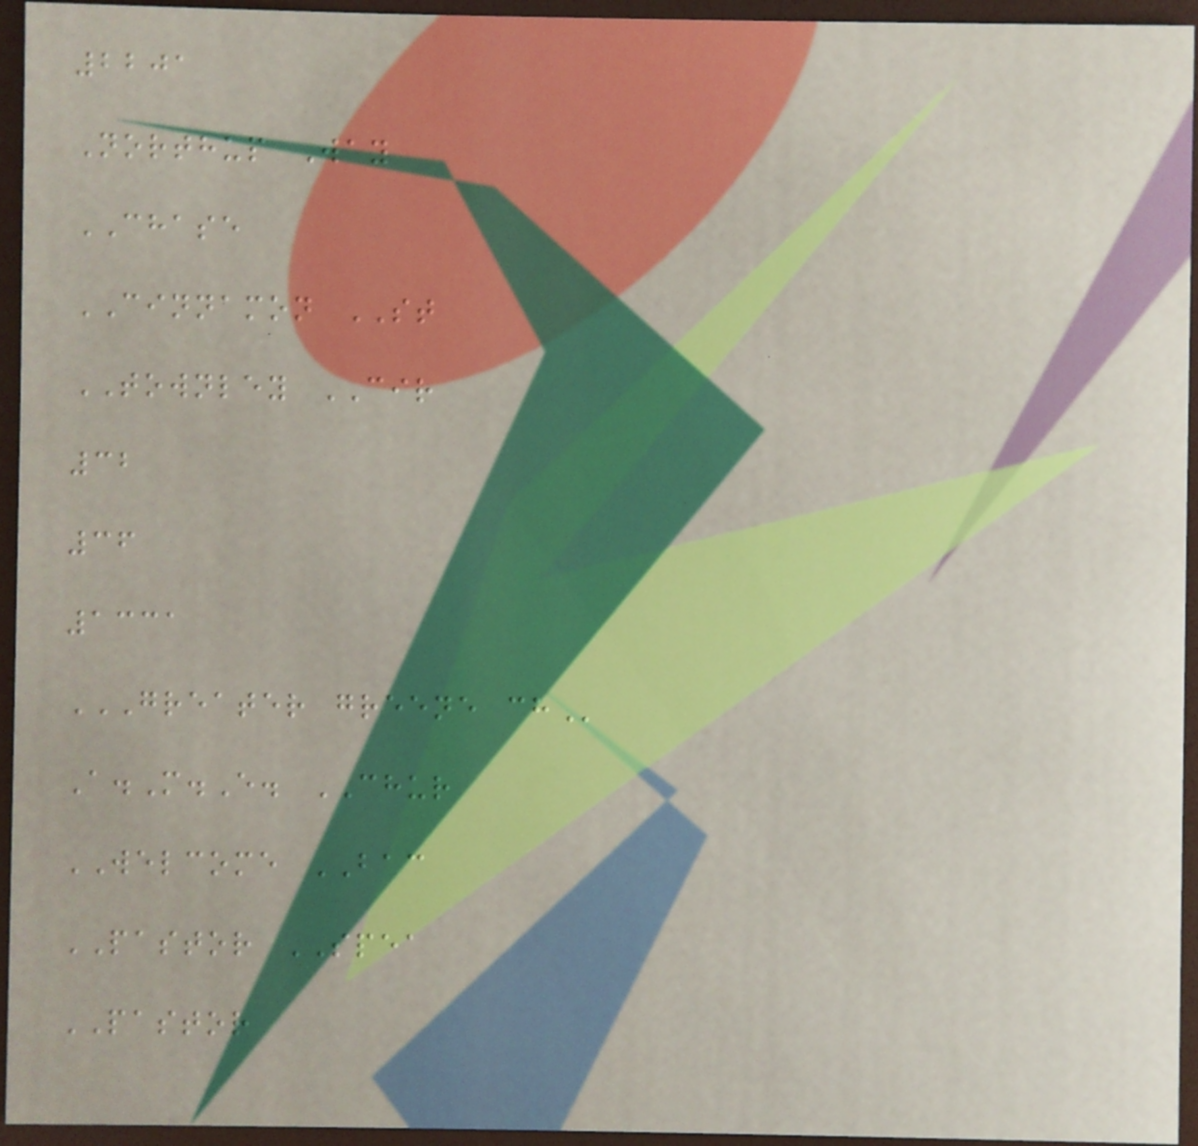2201
Northup Way
CHASE
CINNAMON ST
TOWNLEY CIR
32
36
1331
GREATER GREENE CH
A.M.E. CHUR
WELCOME BAC
PASTOR SPEA
PASTOR
